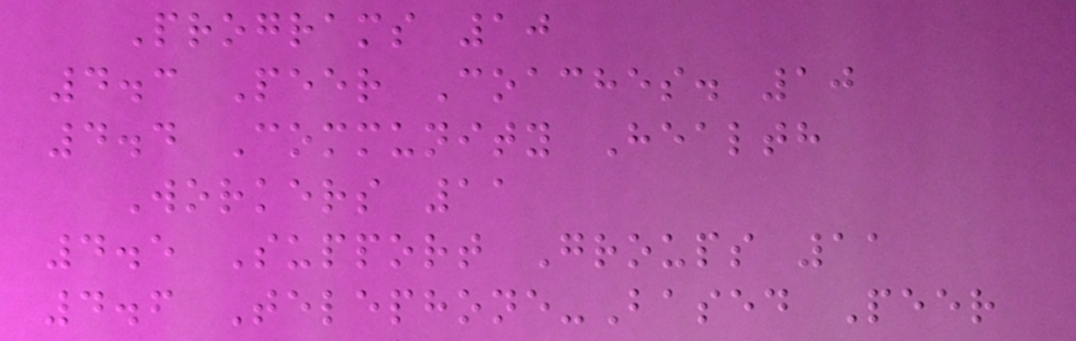Programs 10
4.3 Peer Coaches. 10
4.4 Community Health
Workers 11
4.5 Support Groups 11
4.6 Telephone-Based Peer
